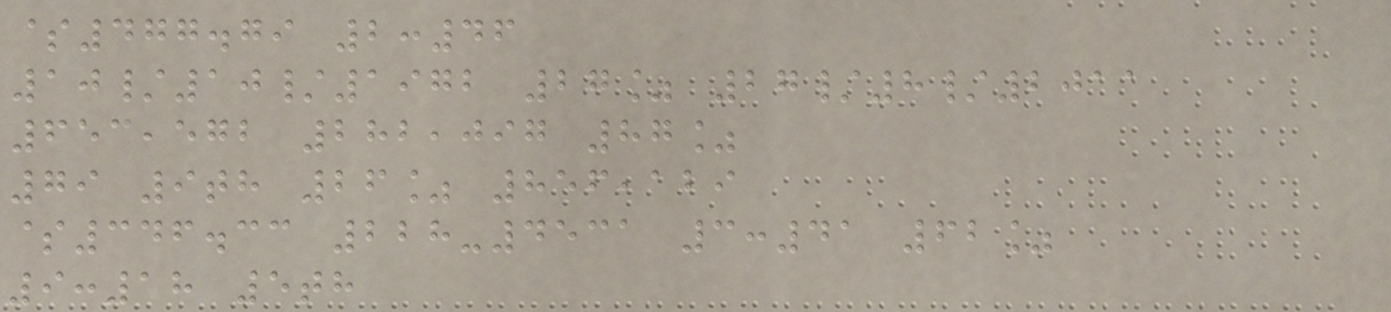$477.79 2:46
10/10/1972 27% 27/8/2011
653,572 282,097 87%
79 9th 26% 856,129
$346.33 228-4531 3:41 62%
9:18 5th
